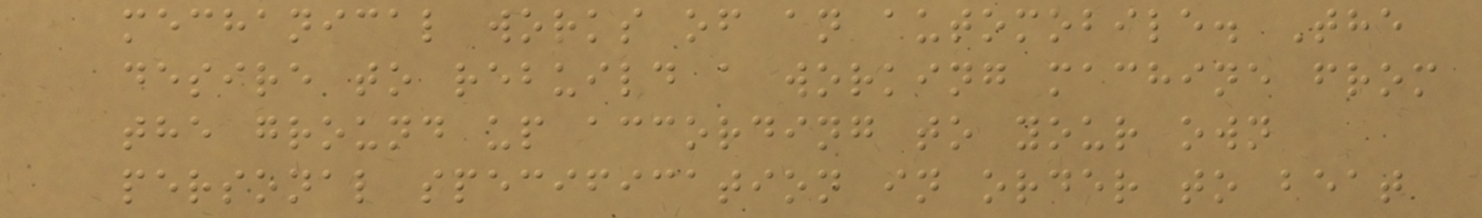mechanical works of an automobile. The
desire to rebuild a working machine from
the ground up according to your own
personal specification in order to beat
